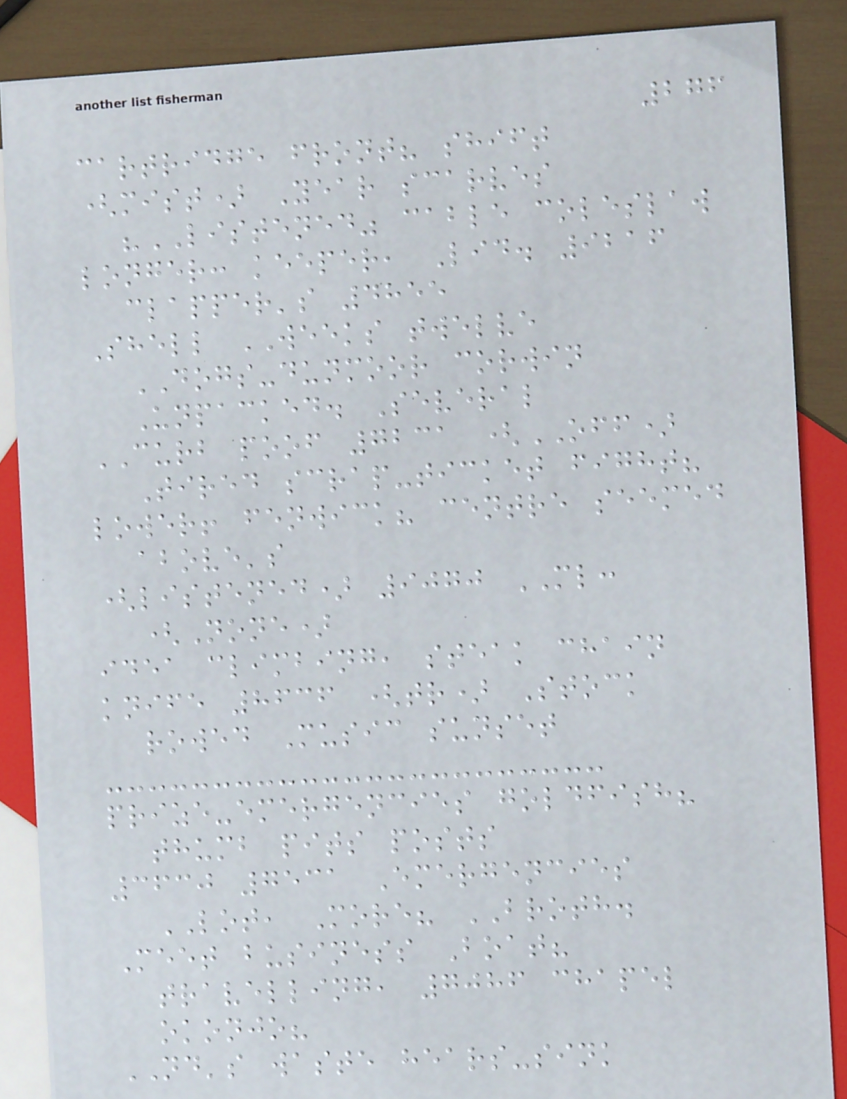276
cartridge front? shift
(mist) Year scarves
"LISTENED" cable coleslaw
longer: keeper, Lid. 9216
clapper's 4855
Shell WEEKS twelve
DOGS-dunmoor corwin
Unpacked. Several
CURB poof 7231 (OFF)
Tired scrap-ticket fight?
lower! fenwick? centre seemed
above's
(listened) 9070 ML:
(None)
idea climbing, steak chain
knife 8636 (tr) Stock
rowed Music sunset
prize-emergencies goldfish?
thumb pits posts
3630 7531 Emergencies
LOT, More? BROTH.
Meet business Boat?
travelling, 7086 chapel
okonjo?
ND's waste hears-sink
